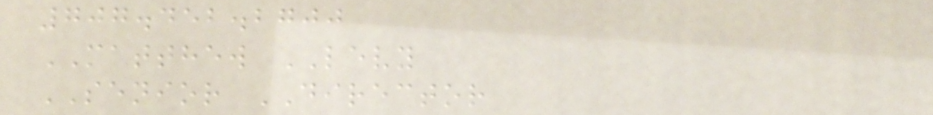707.452.2700
MATTHEW LEVY
SENIOR DIRECTOR
